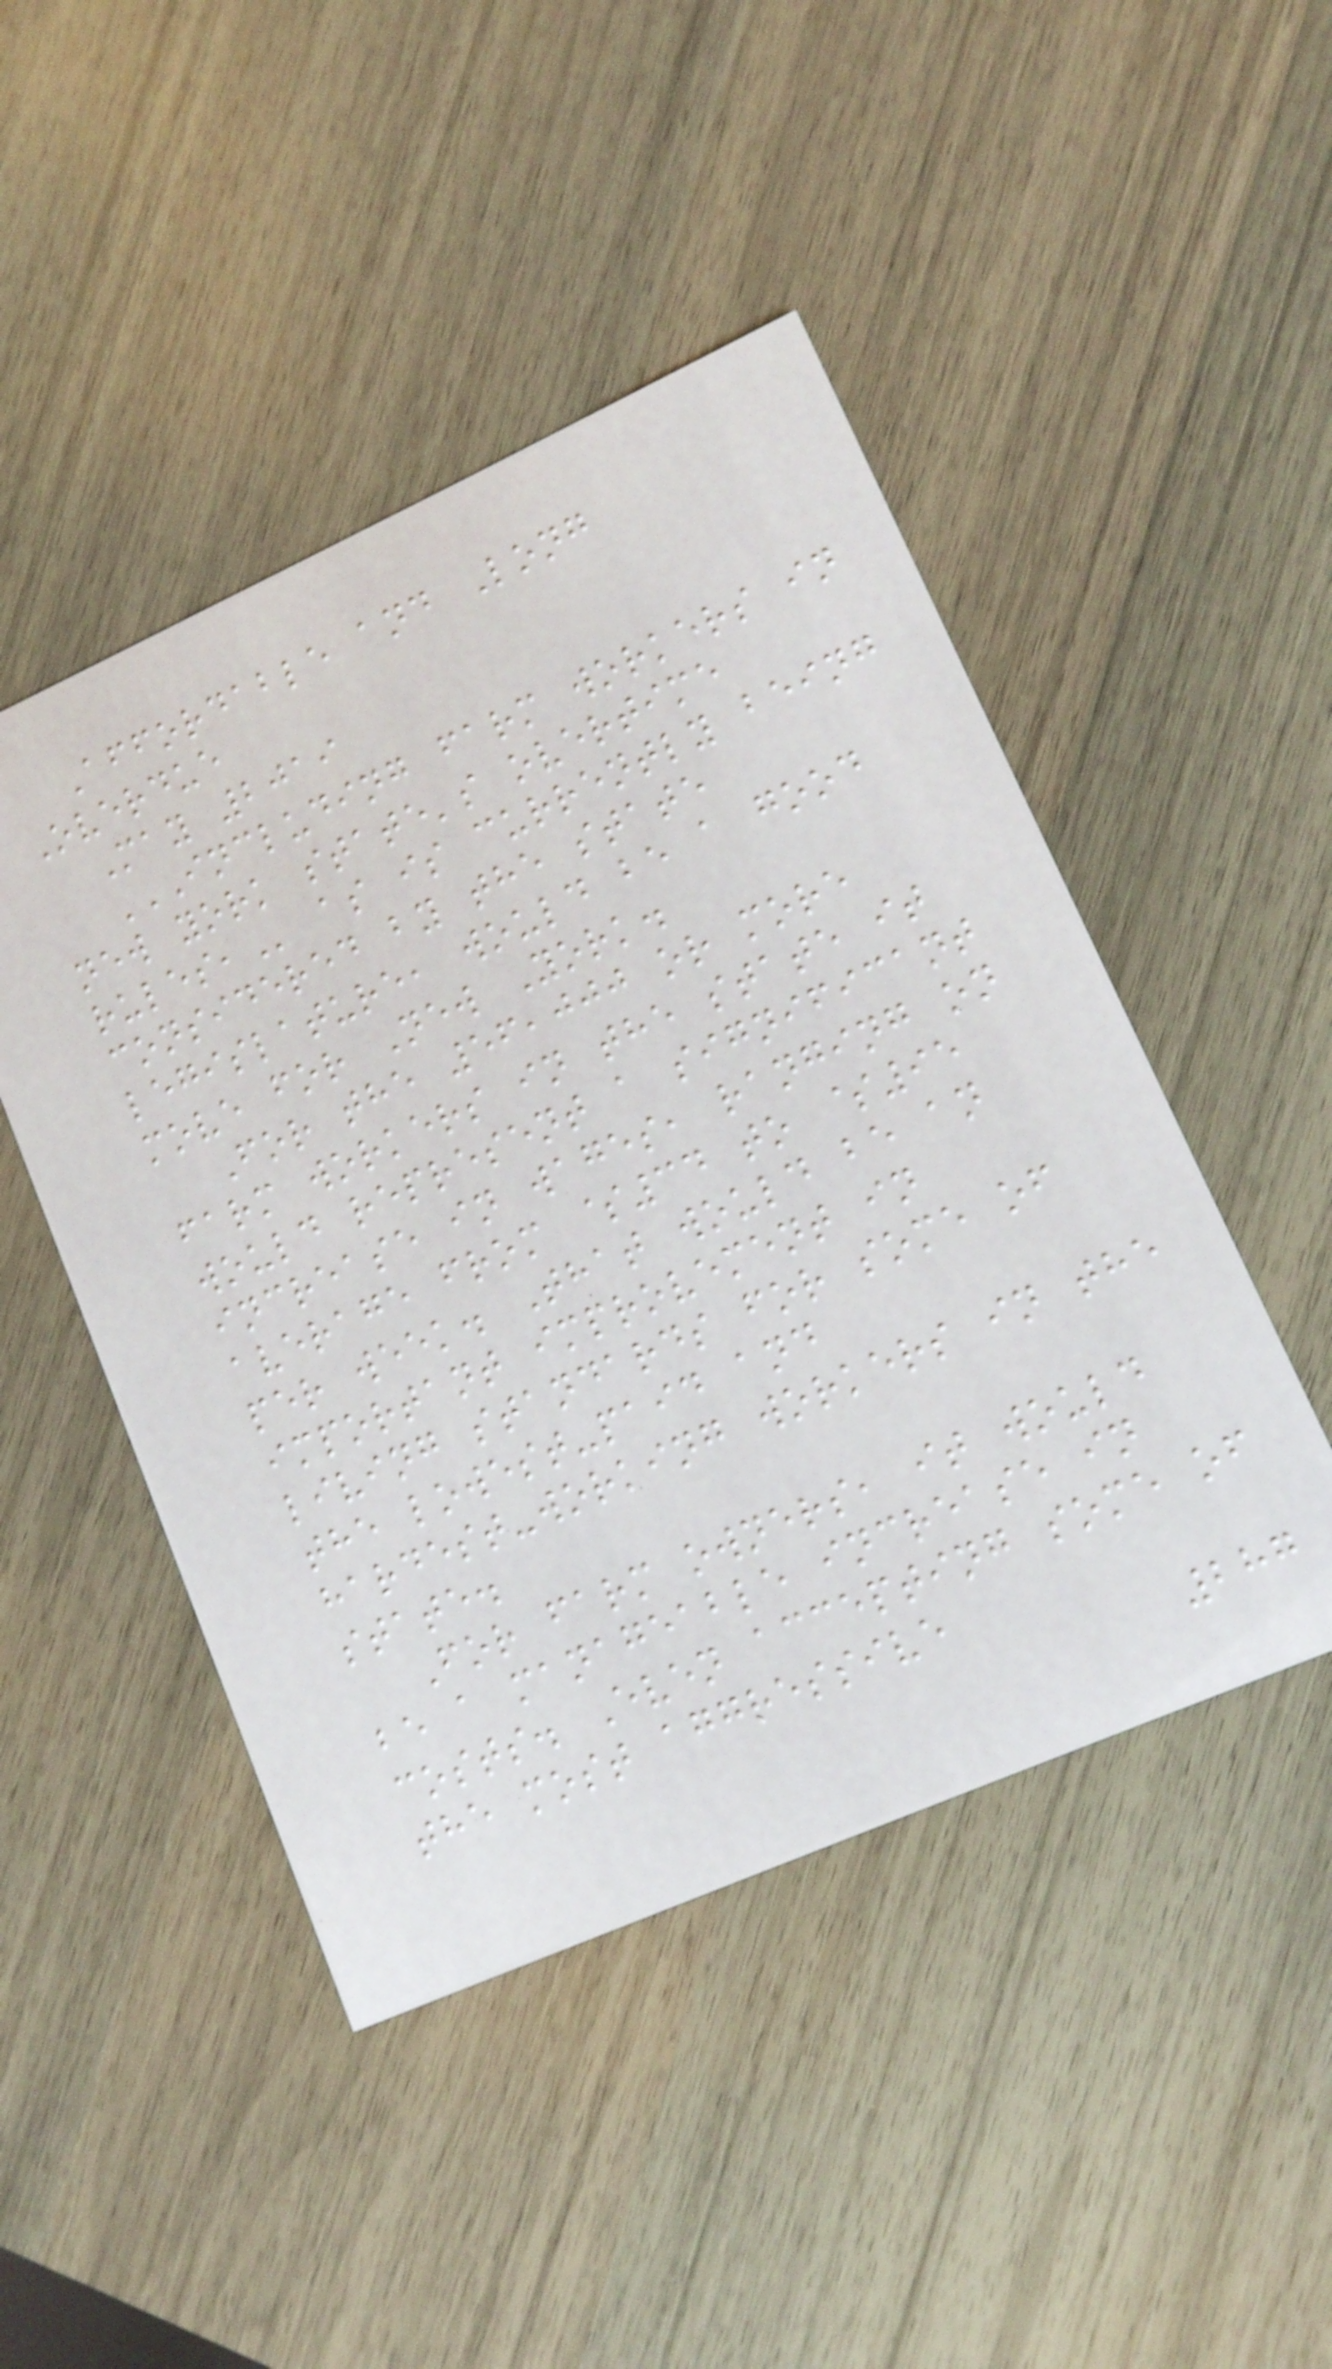Affordable and Long
Overdue
May 2019
INCLUDING FARM WORKERS IN
NEW YORK STATE'S OVERTIME
RULES, as is currently being
considered by the state
legislature, would be a good
move for New York.
For the 56,000 or more
farm workers in the state it
would represent a significant
increase in wages, ranging on
average from $34 to $95
per week. That would be an
important improvement in
living standards for some of
the lowest-paid and
hardest-working workers in the
state.
For farm owners, it would
be a manageable increase in
costs. Even accepting some of
the most aggressive
287
